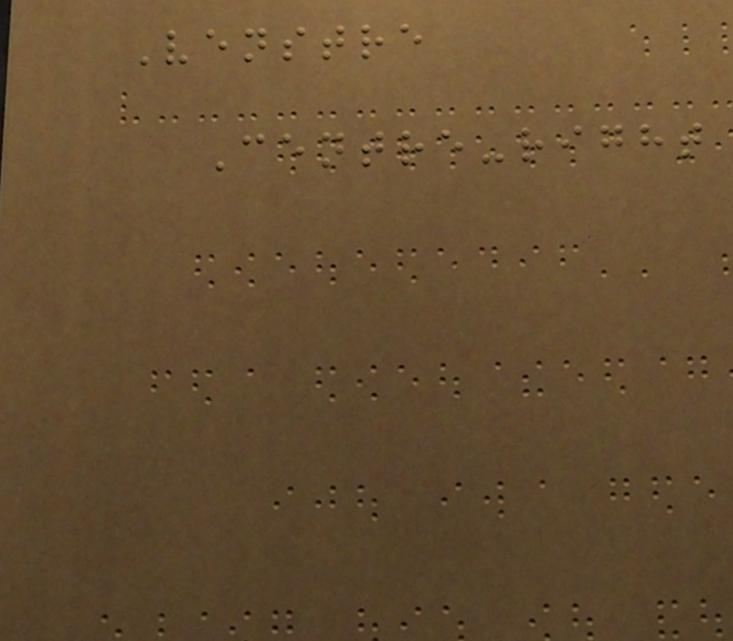Venstre
Centre-right
